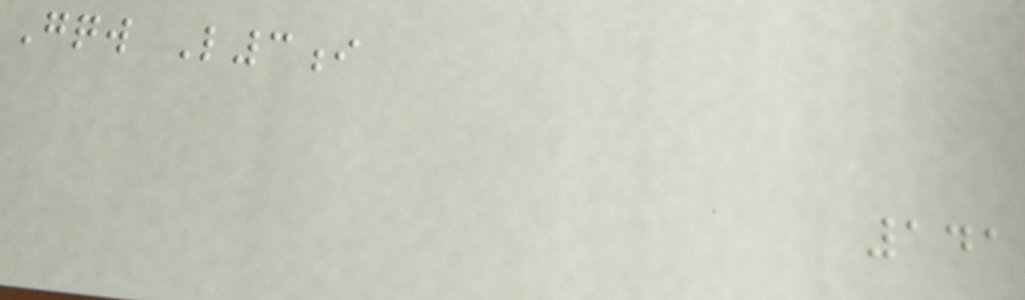Gqw L3i
141
